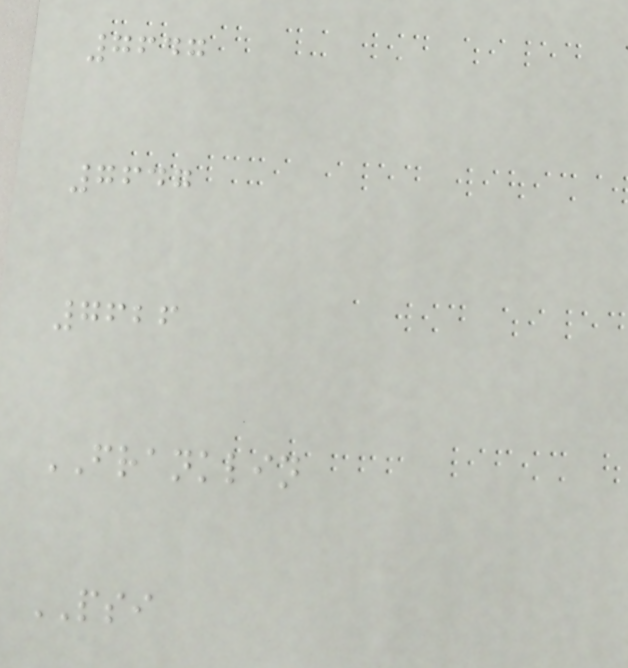7647
7647
7626
FRANKLIN
PSI
